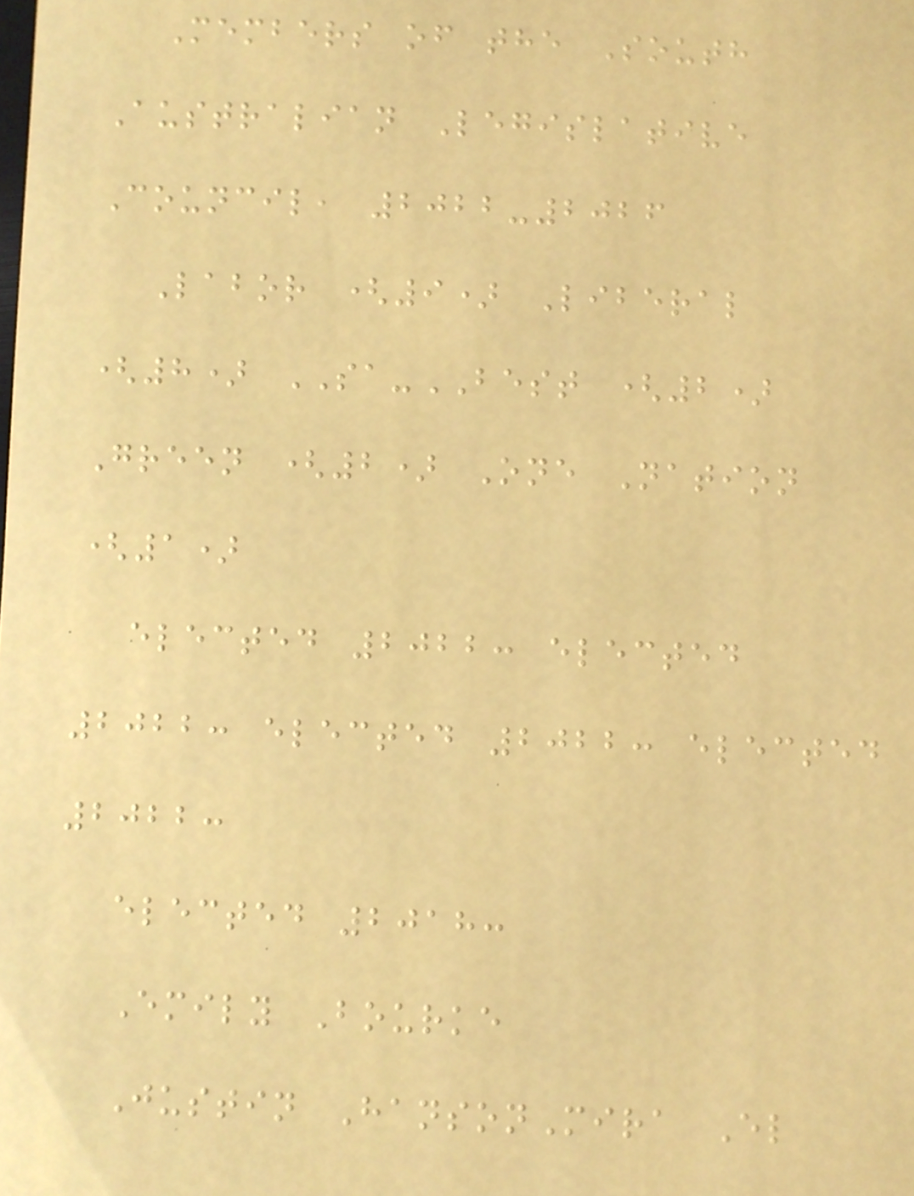Members of the South
Australian Legislative
Council, 2022-2026
Labor (9) Liberal
(8) SA-BEST (2)
Green (2) One Nation
(1)
elected 2022: elected
2022: elected 2022: elected
2022:
elected 2018:
Emily Bourke
Justin HansonMira El
